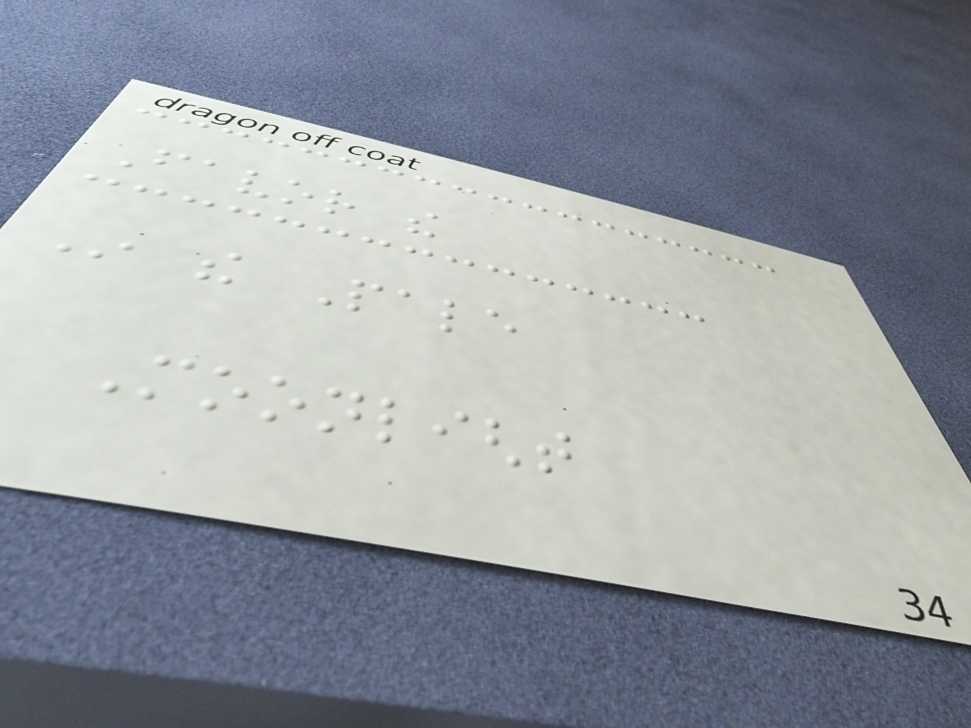Favor the
In the Pale
Moonlight
